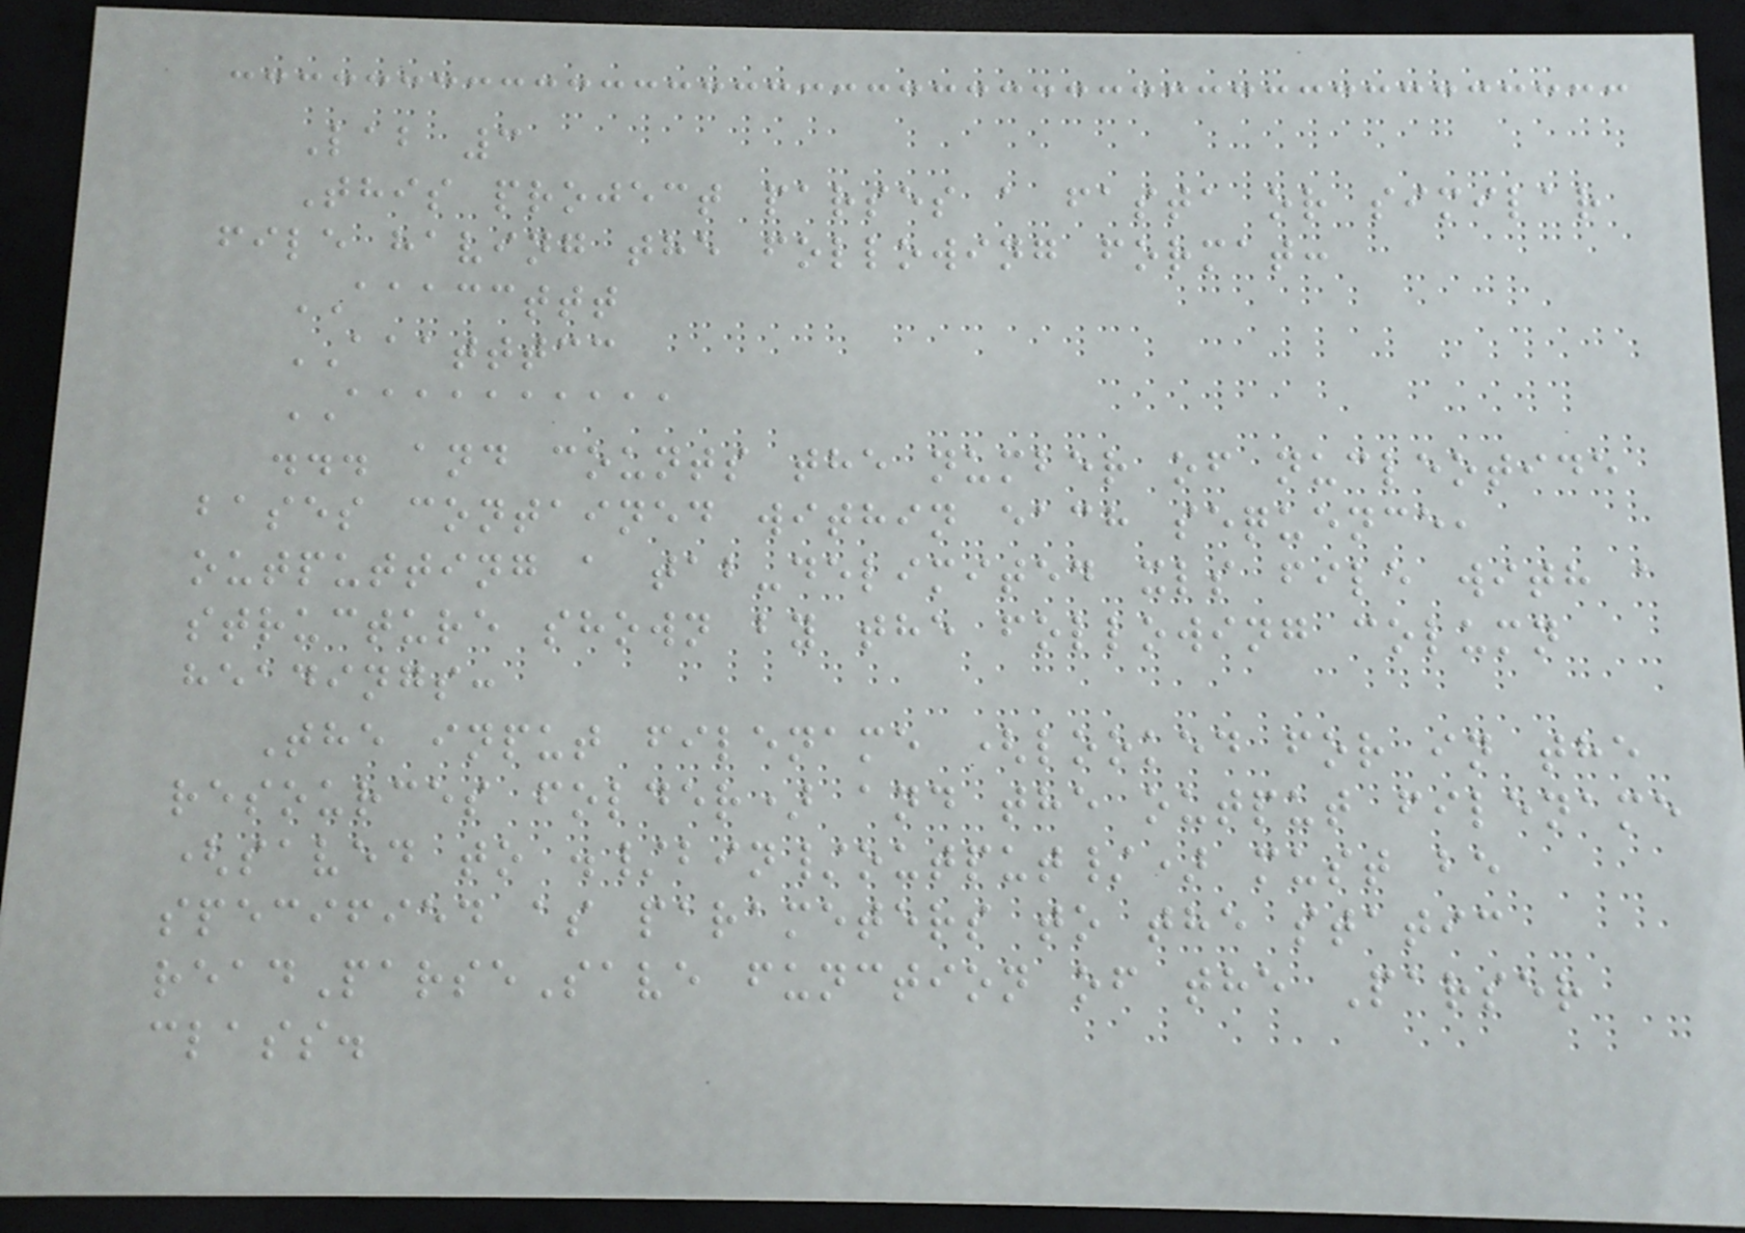Lab 3
This project parses a fasta or similar
file having the following format:
AAACCTTT
AAATTTCC
AAAAAAAAAA
... and counts the number of nucleotide
bases contained within each sequence,
outputting a tab-delimited xls file with a
structure shown by the following column
headings:
The input filename (looked for in the
resources folder) and the output filename
(saved to ./bin/output/) must be
specified as parameters to the static
readParseSave function of the Parser
class.
